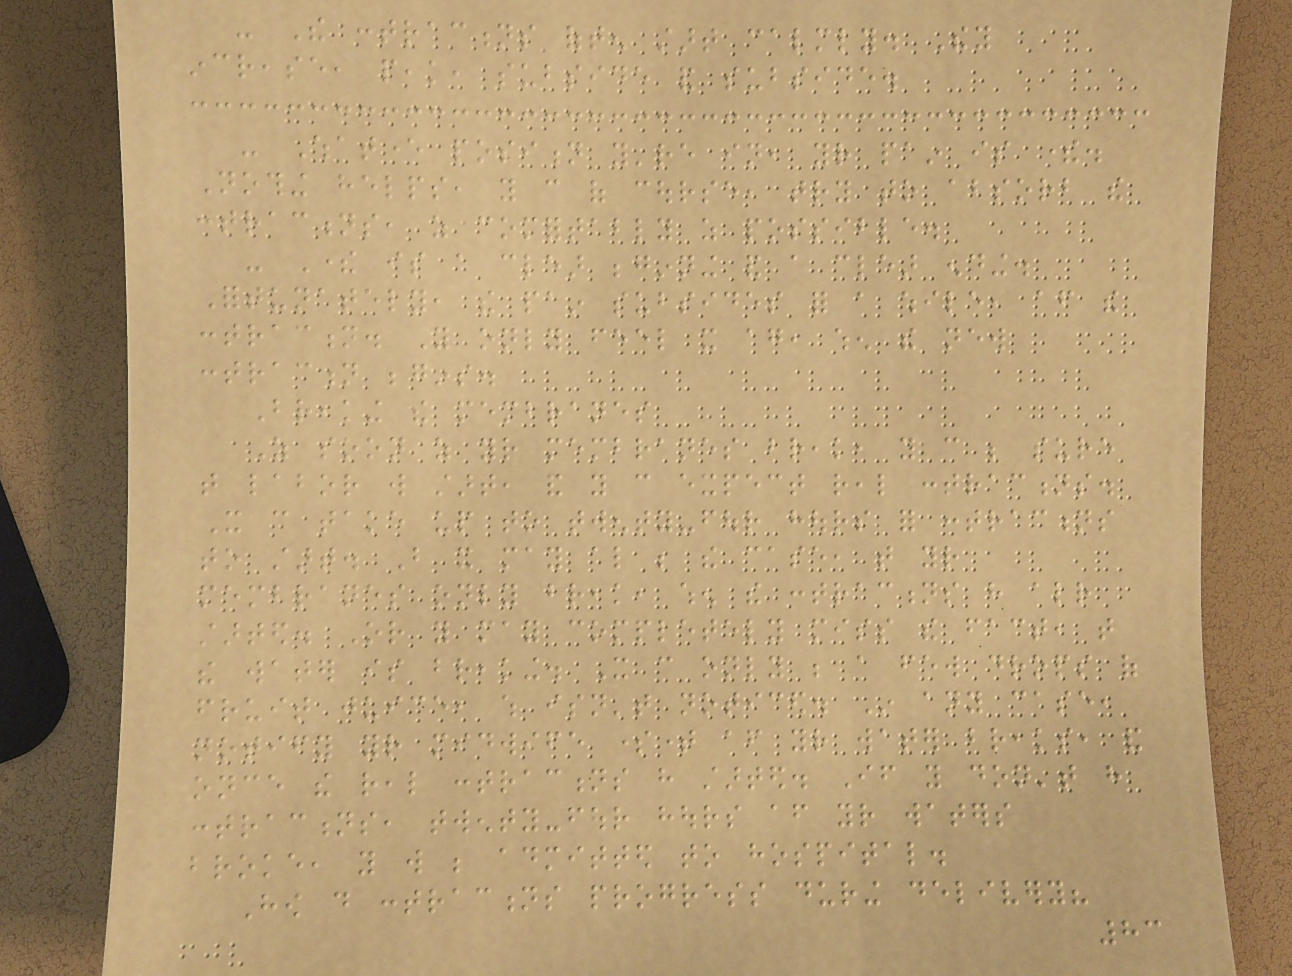- The contractions often start calmly. They
increase, peak, subside and subside.
- Whatever position you're in, your pain is there.
Nothing helps, you can of course, try to absorb the
contractions, as comfortably as possible.
- There is a clear beginning and a clear ending.
Fortunately, the pain subsides for a while, after the
contraction. You only feel it again, when the new
contraction begins.
Breaking the membranes
As soon as your membranes break, you can be sure
that labor will start, and you can expect real contractions.
It can take up to twenty-four hours for contractions
to start. But it may also be the case, that your
membranes only break, when the contractions have already
started. Or you may completely miss the fact, that
the water is breaking. It can only be a few drops of
fruit juice, which isn't noticed. In any case,
notify your midwife sometime after your water breaks, and
once the real contractions have started. If you don't have
contractions, twenty-four hours after your waters
broke, you will be admitted to hospital.
How do contractions progress during delivery?
83
